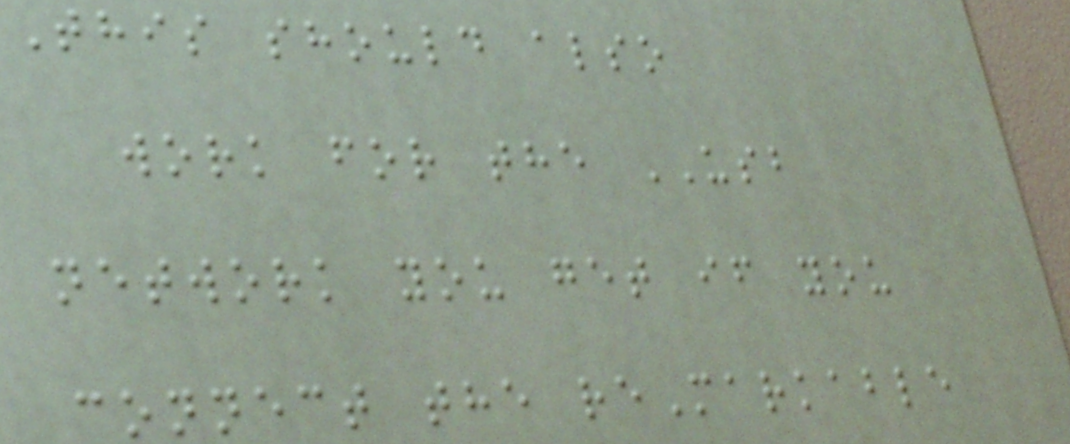This should also
work for the USB
network you get if you
connect the reMarkable
